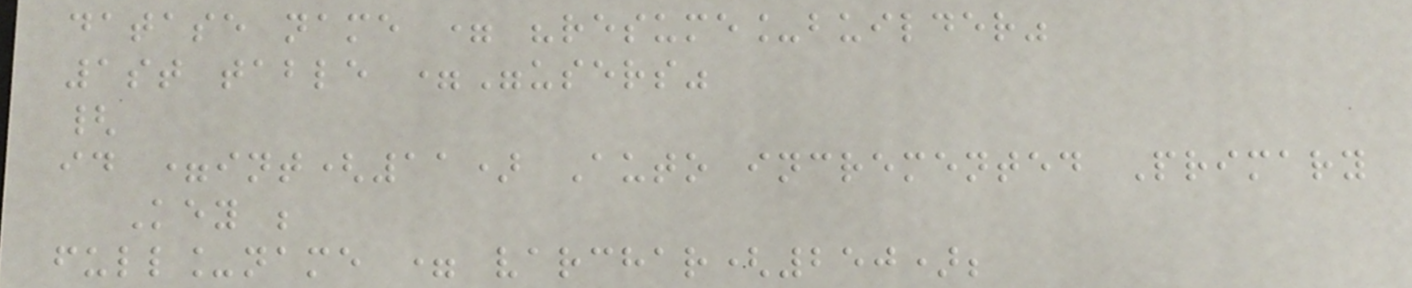datase name = "resume_builder"
1st table ="users"
{
id =int(11) Auto incremented Primary
Key ;
full_name = varchar(250);
